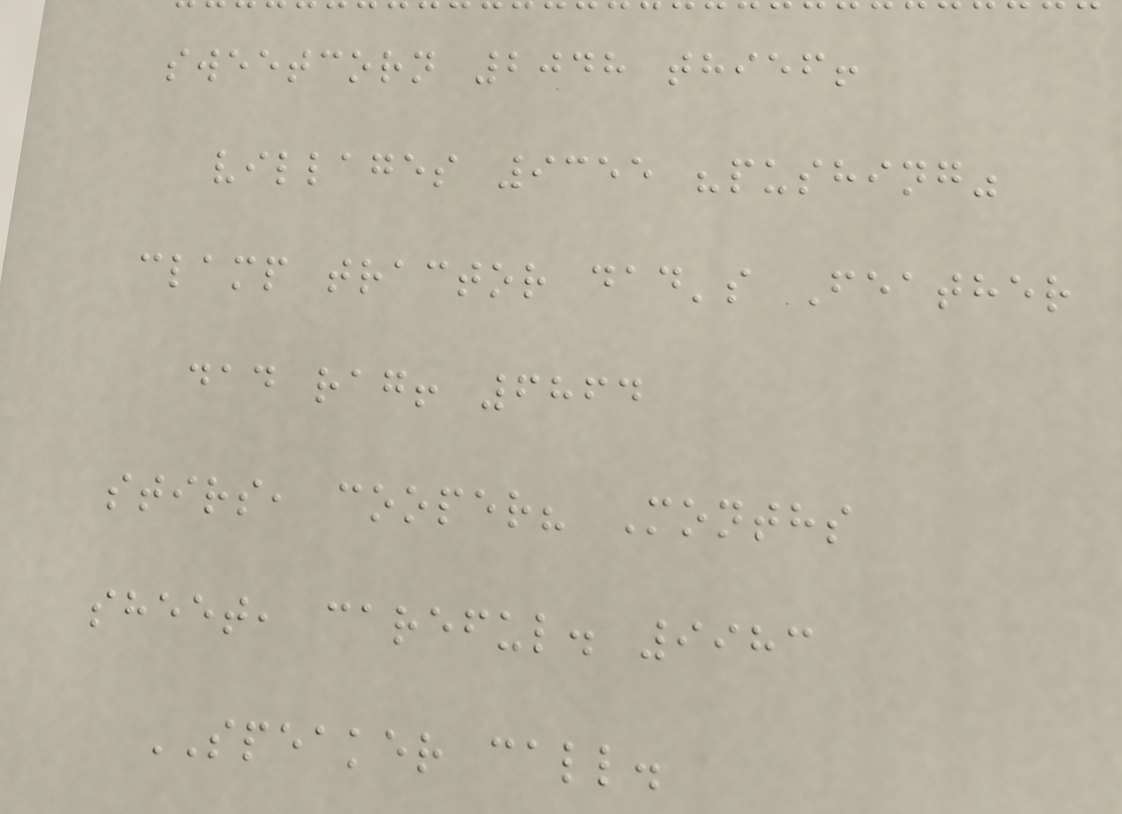sweetcorn 2048 thief!
villages 9355 "pushing"
clamp tractor dad's Feather
dad rag! 6864
stirs, cooper? Months
sheet, careful. 9983
SPEAKER call.
